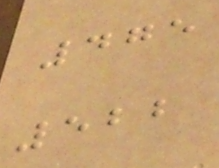475
522
